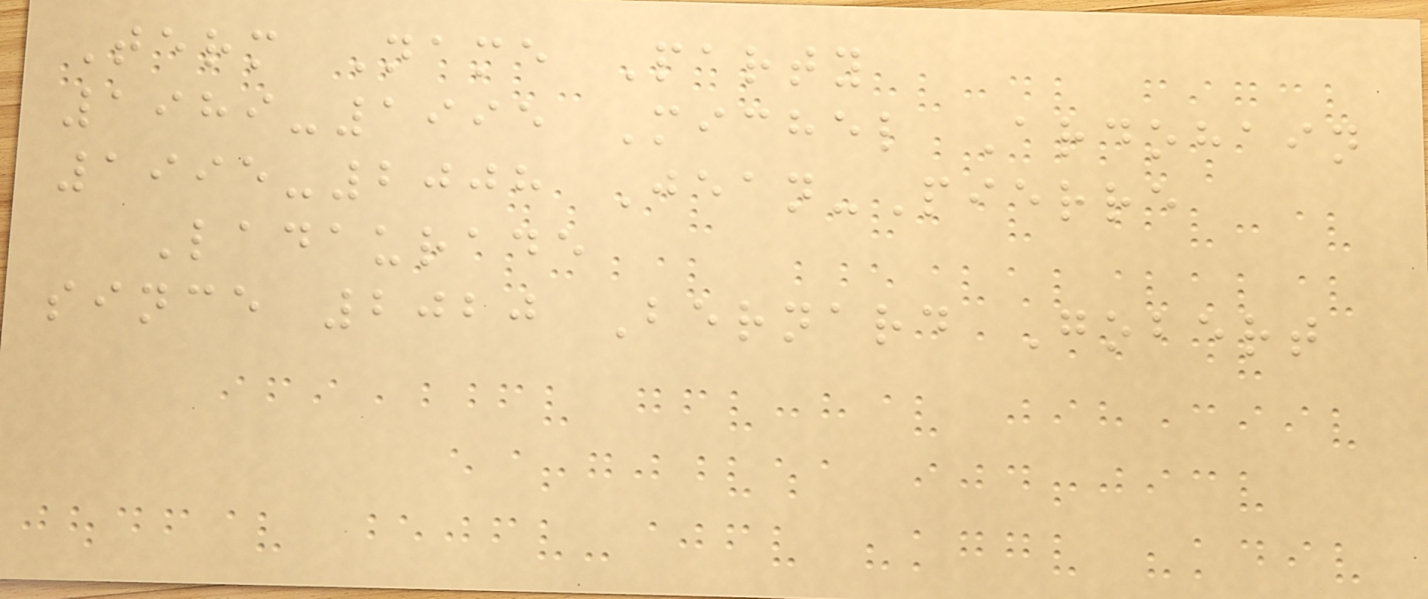Term Name Party
1989-1995 Michel Ardohain
1995-2008 Jean-Pierre
Ladaurade
since 2020 Bernard Gobert
